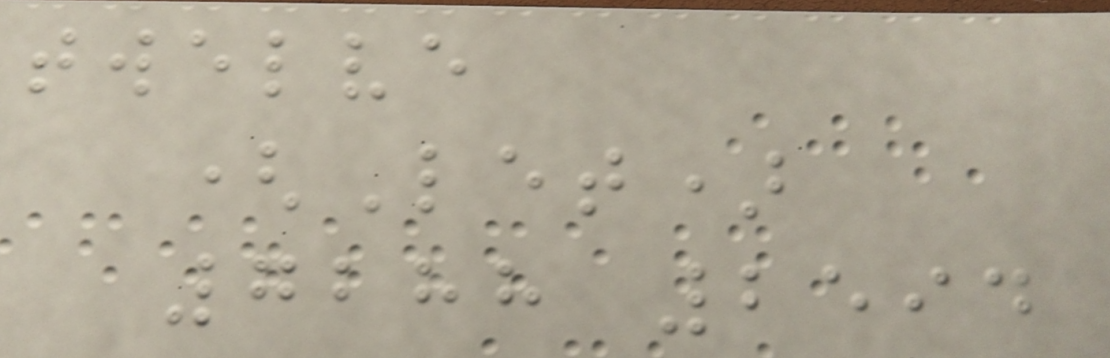twelve
(Let)
7288 2594
